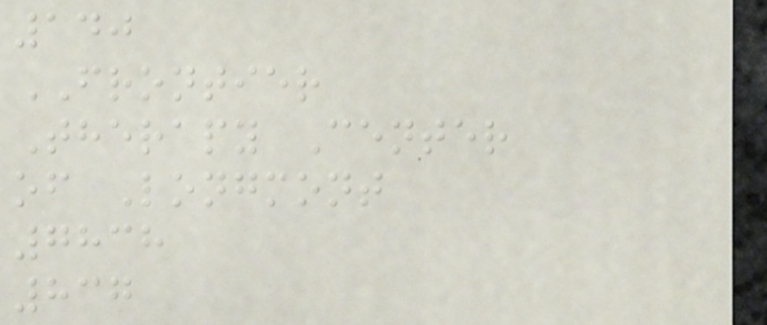140
FRONTIER
Therapy Center
of Longmont
7838
837
